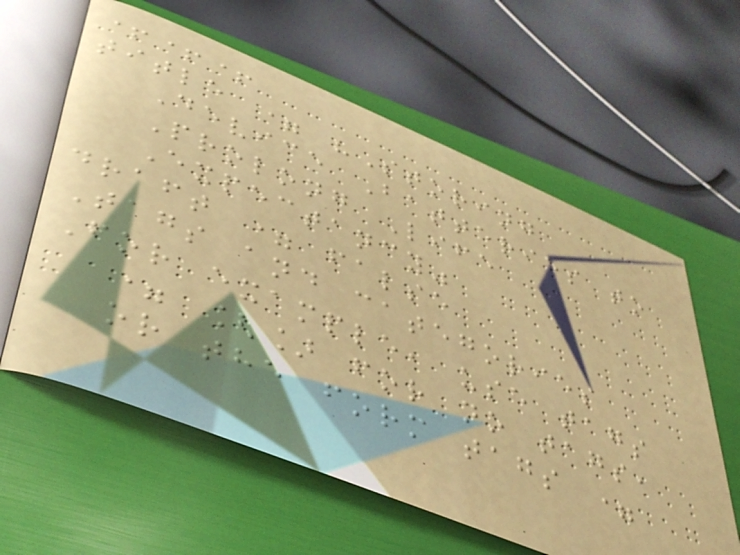+++
title = "Storing
Device Batteries to
Prolong Life
Expectancy"
draft = false
Tags and categories
For example, use tags
= [] for no tags,
or the form tags =
